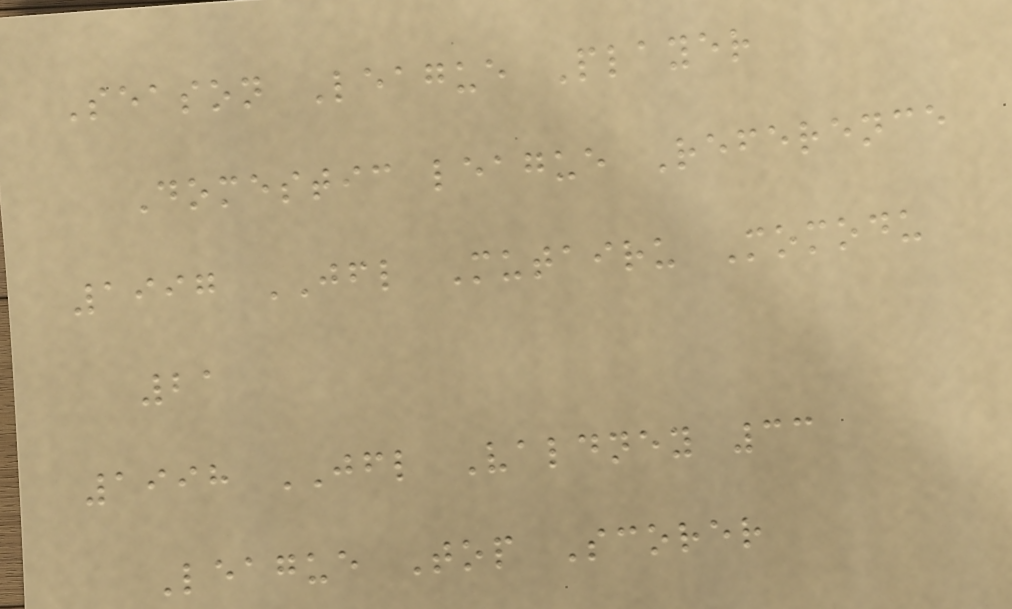Season League Player
Domestic league Reference
1997 JFL Mutairu Momodu
21
1998 JFL Valdney 33
League Top Scorer
